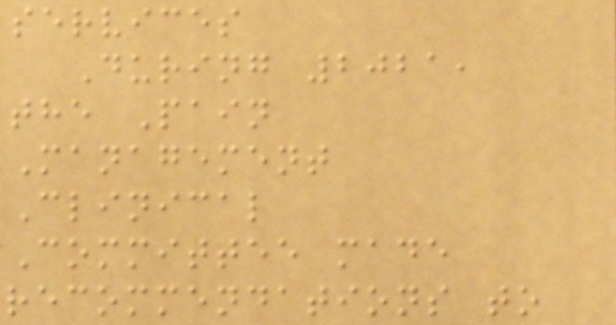services
During 2021,
the Pain
Management
Clinical
Committee made
recommendations to
